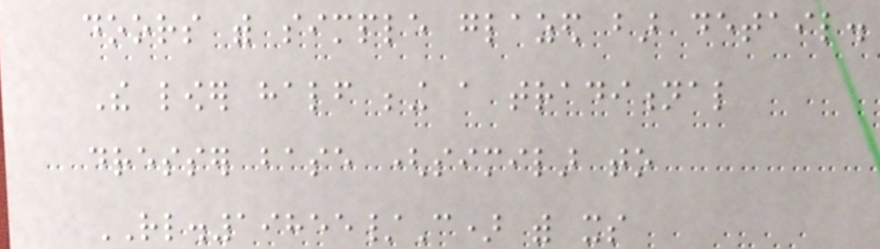doors with simple glazed bar detail.
The lower half being a traditional
dresser base (similar to
RL.19855/C) with its
